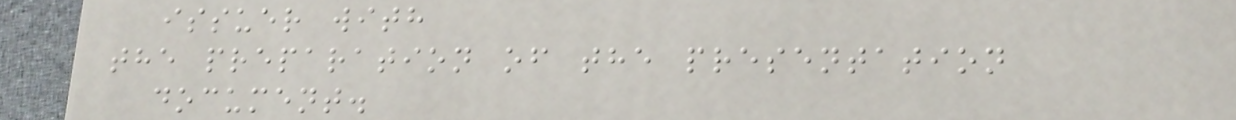issuer with
the preparation of the presentation
document.
